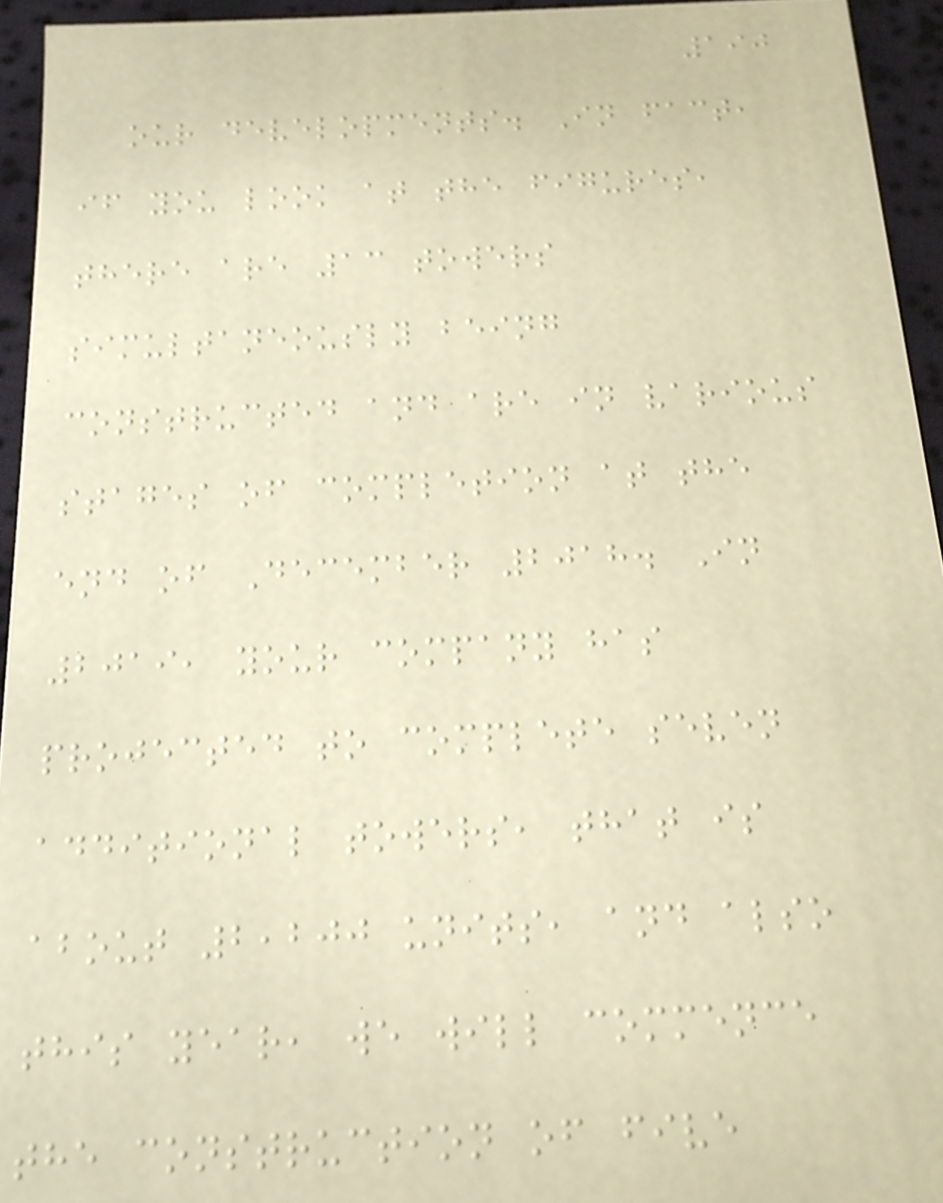190
our developments. In fact,
if you look at the figures,
there are 13 towers
simultaneously being
constructed and are in various
stages of completion at the
end of December 2018. In
2019, your company has
projected to complete seven
additional towers, that is
about 2,200 units, and also
this year, we will commence
the construction of five
